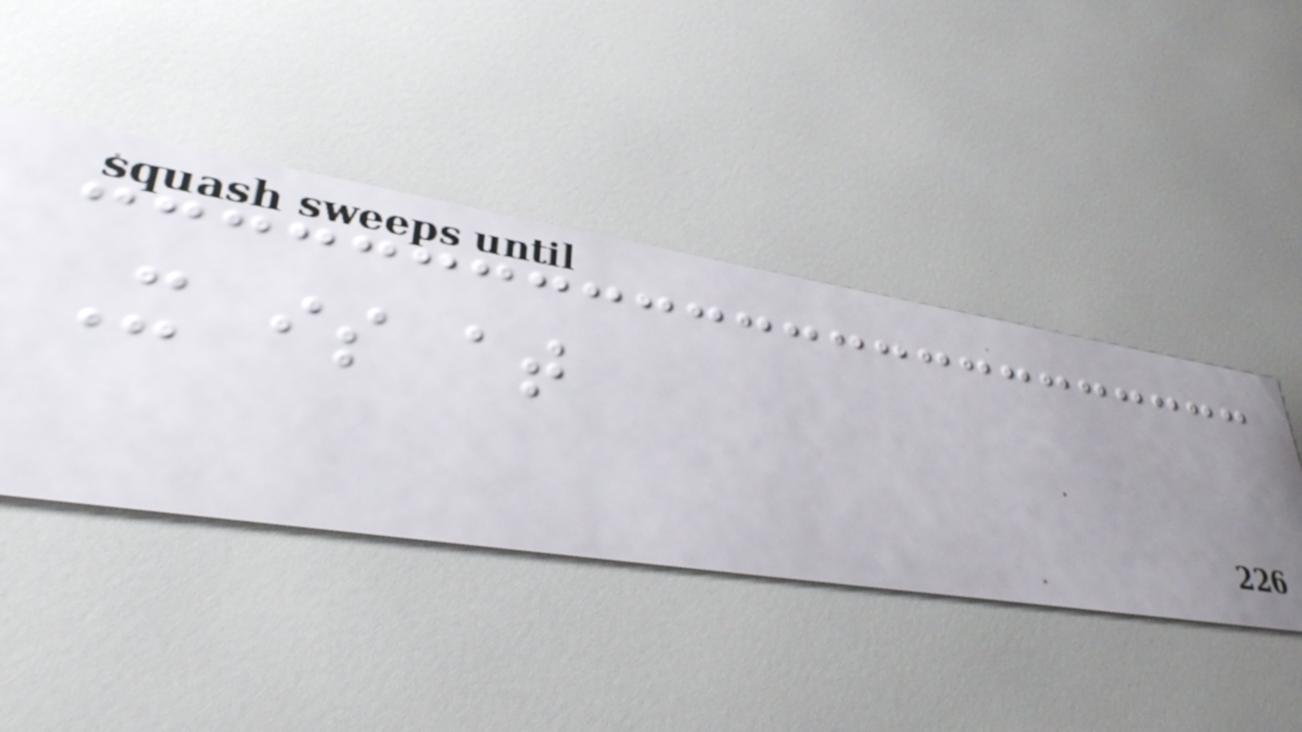It is at
